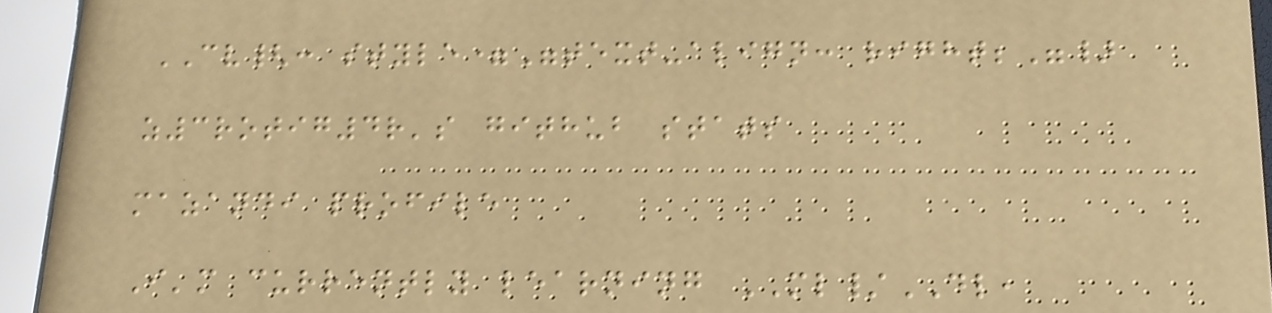CV{: style="text-align: right;"}
z3rotig4r's github stats
mazandi profile
I'm currently learning ML/DL,
